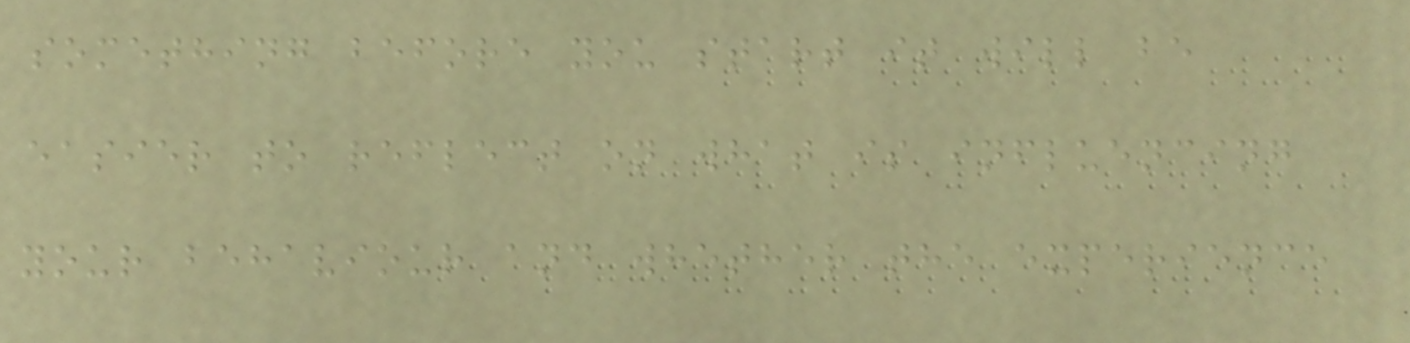something before you start it will be
easier to reflect on what is influencing
your behaviour and whether the experience
